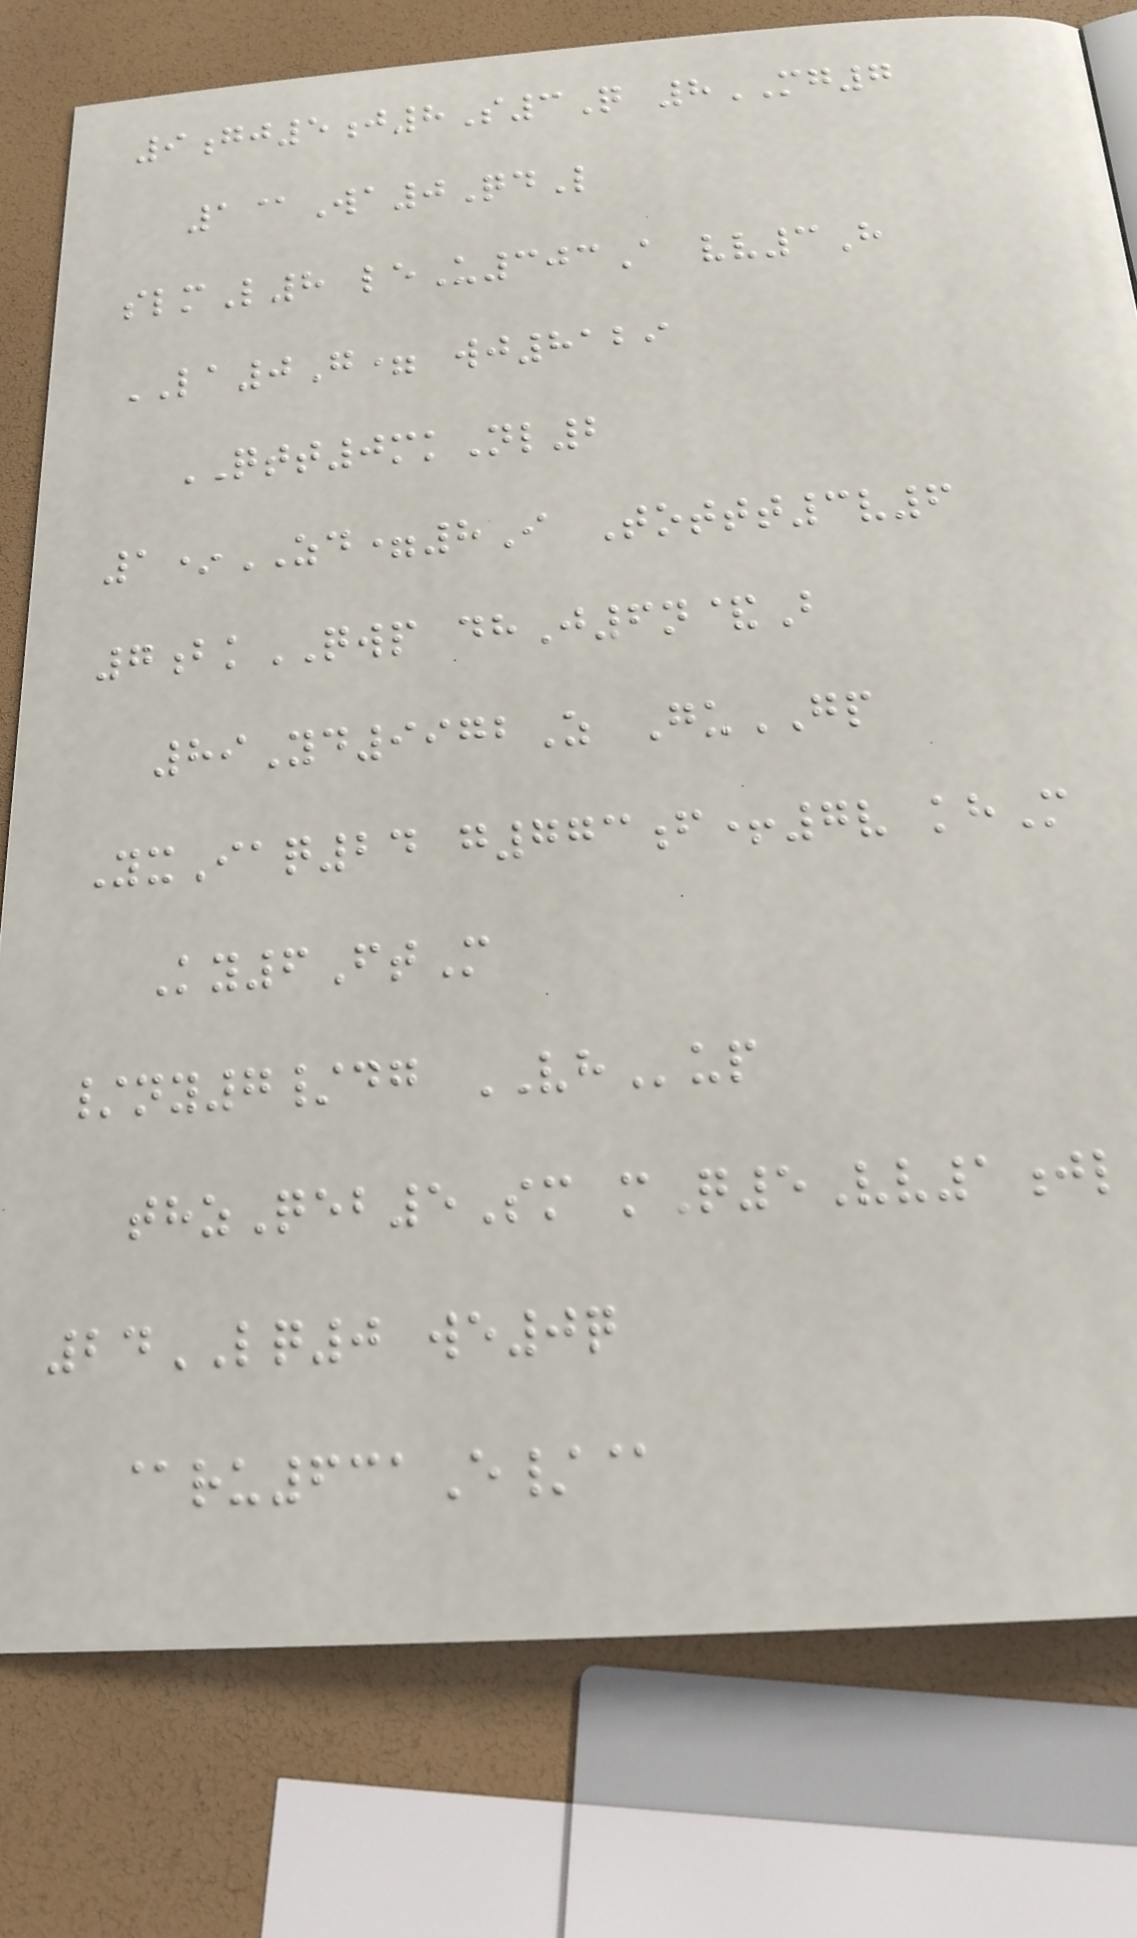9gj5j8S3Q 8MG7
1@Wa0QdL
slmL8 leU303A vv3H
LA0G= wj8129
QTT0mkNl2
1*ZD=8I Tottt3v6
7bkQWP dhJ6n&B
89Yd9972Z GuGP
YxIaq24 g773f+7v khM
Ky6FtM
/ny7/dg VHup
thzQeb5Sm mQ5Vv1jl
24LQ0 we0q
@ru631E/@
